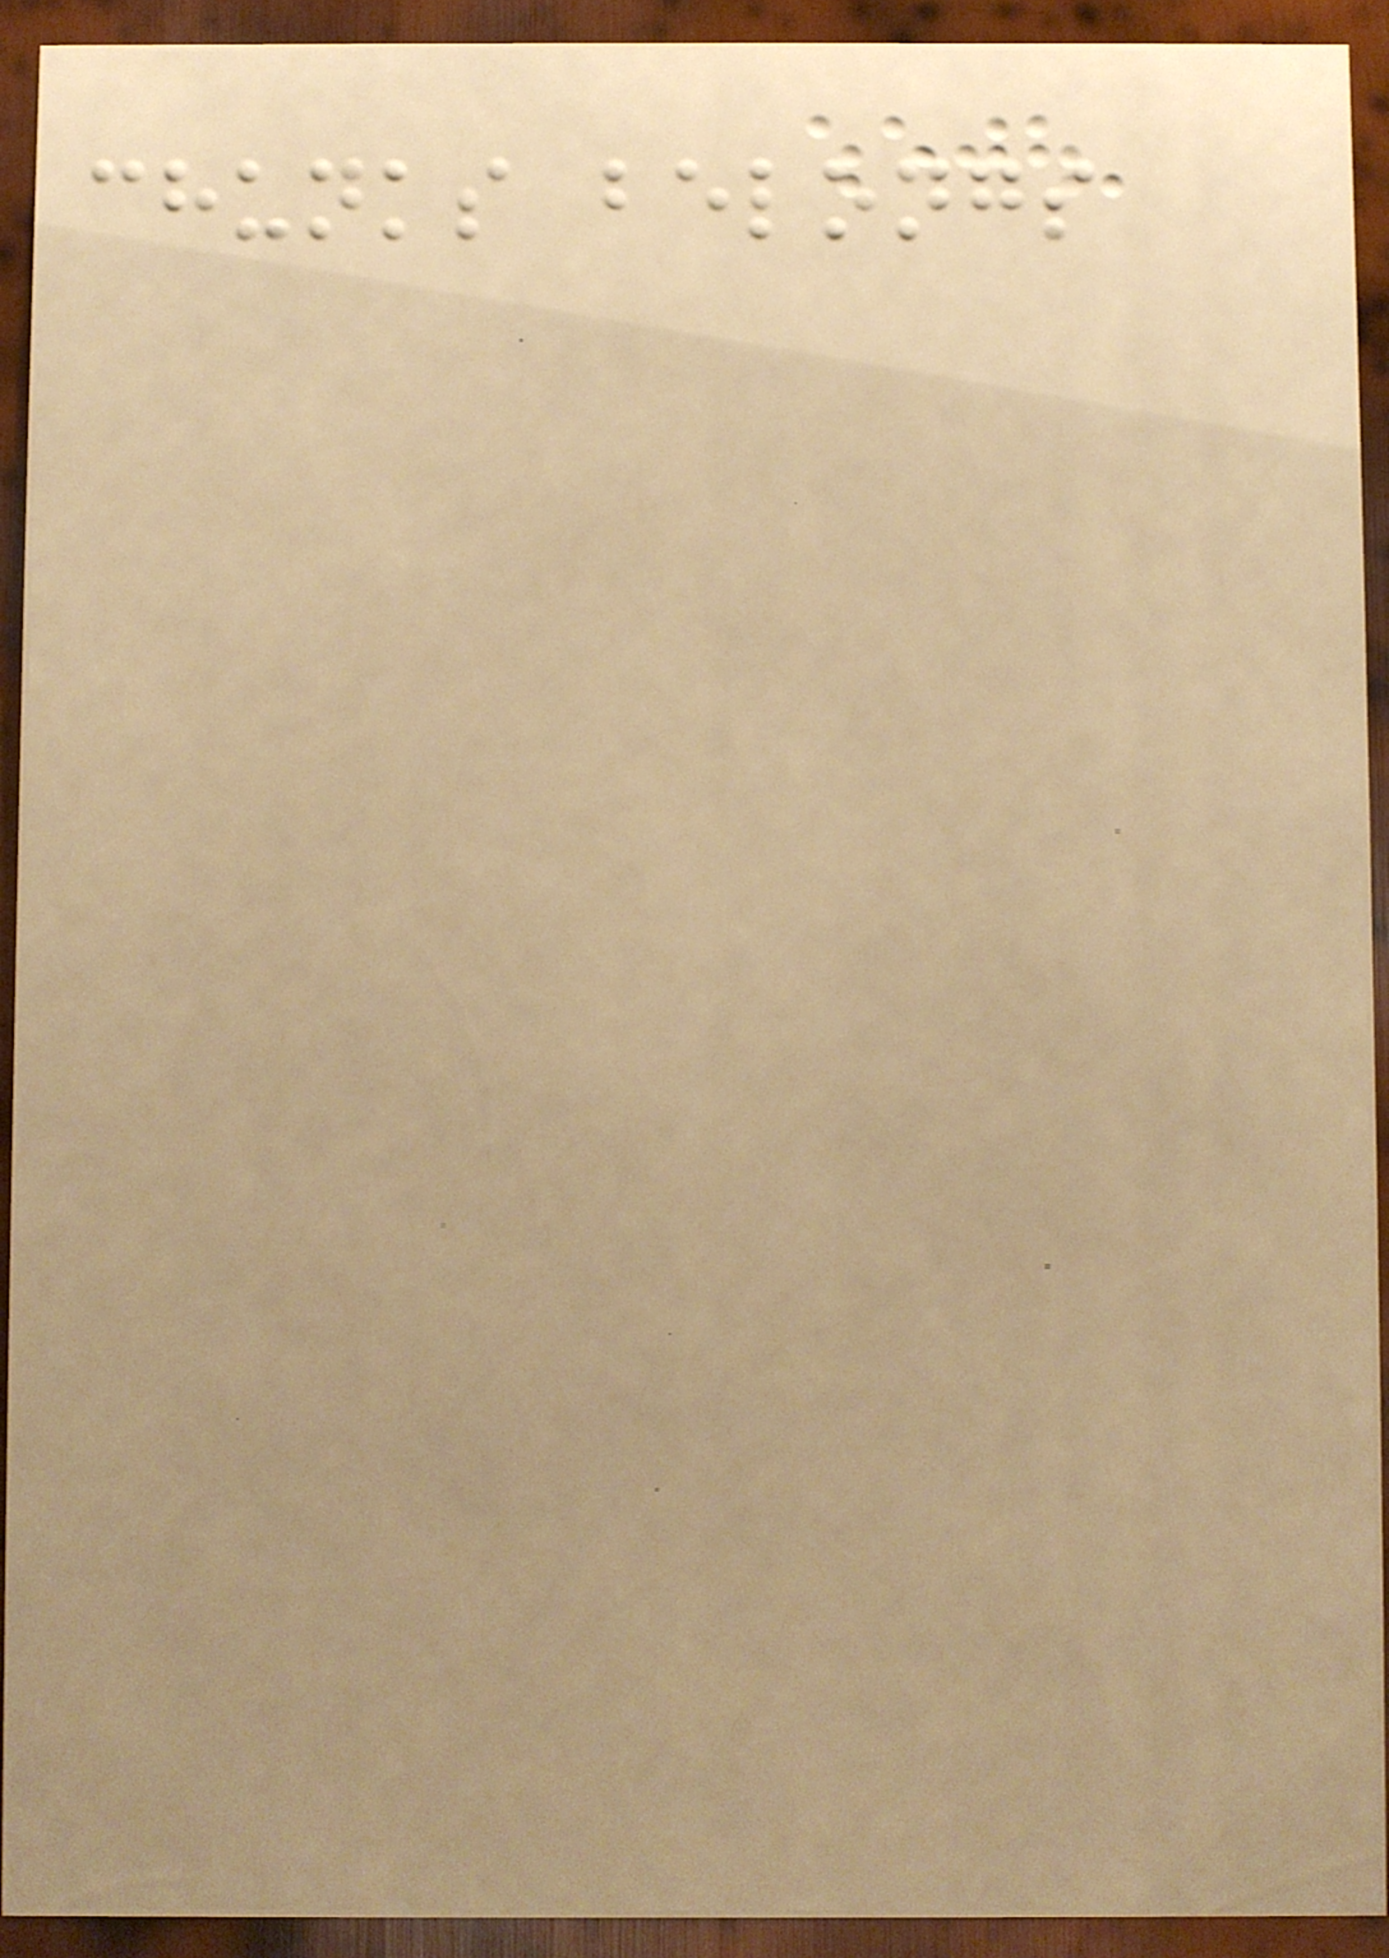chunks belongs
